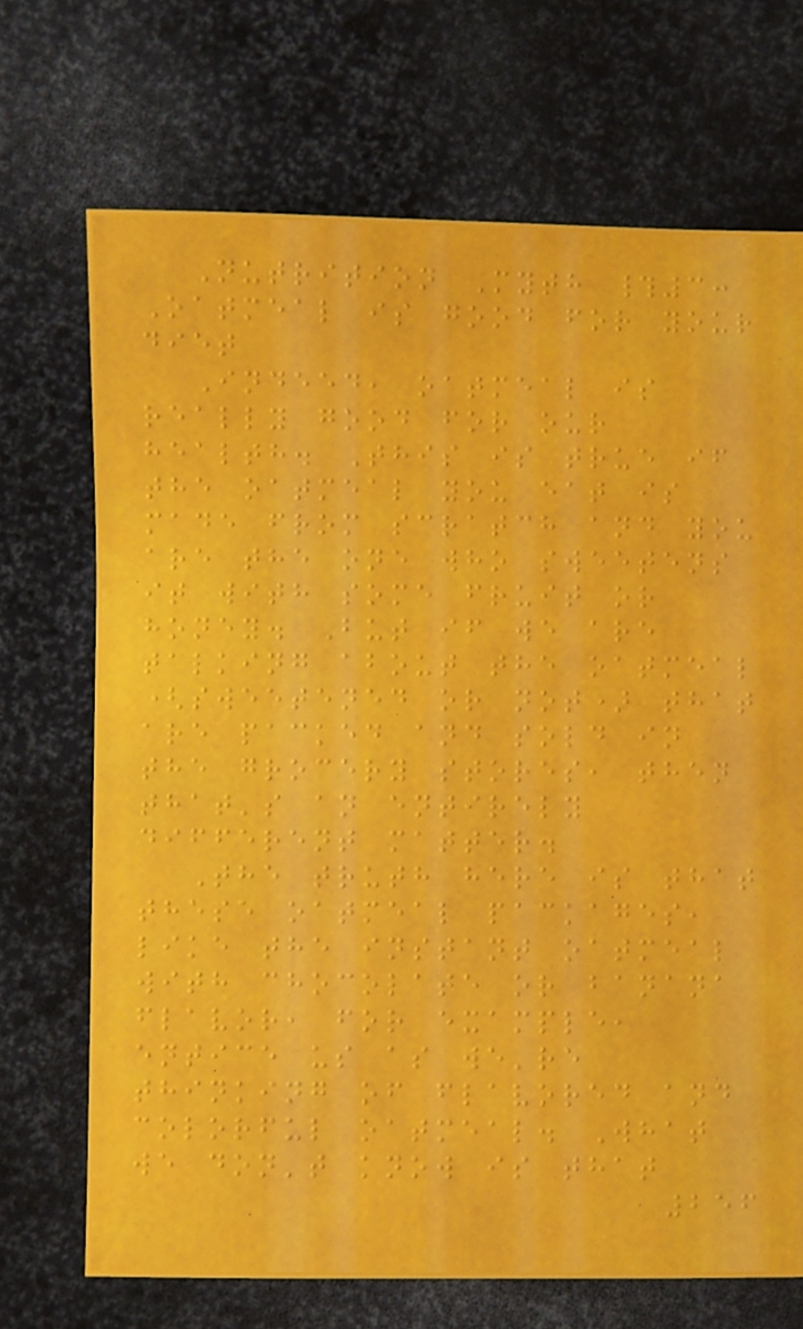Nutrition Myth #3:
Oatmeal is good for your
diet
Indeed, oatmeal is
really good for our
health. This is true if
the oatmeal you eat is
made from scratch and you
are the one who sweetens
it with some fruit or
honey. But if we are
talking about the oatmeal
(sweetened or not) that
are packed and sold in
the grocery stores, then
that's an entirely
different matter.
The truth here is that
these oatmeal packages,
like the instant oatmeal
with chocolate or banana
flavor, for example,
entice us as we're
thinking of flavored and
colorful oatmeal. What
we don't know is that
256
